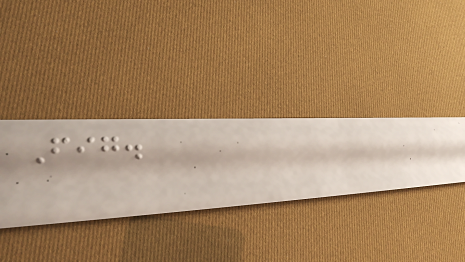Fig.
